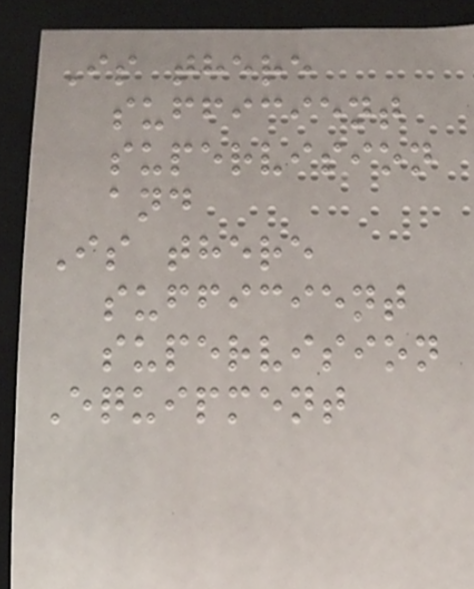Is there
sufficient
supervision
and
Is there
sufficient
supervision
Equipment
